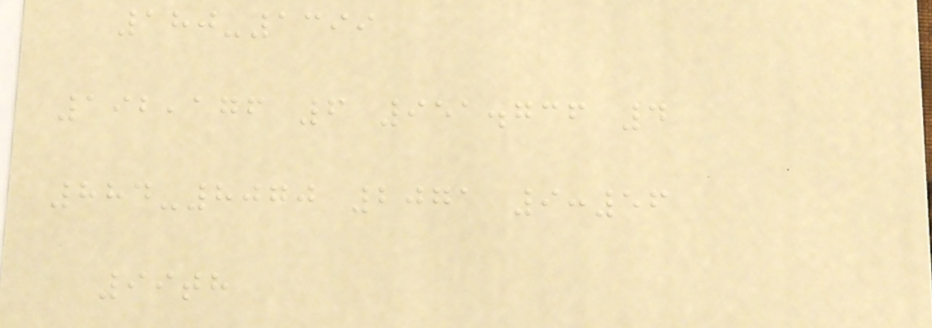180-1399
192,176 6 951.736 4
884-8070 2071 9:56
99th
